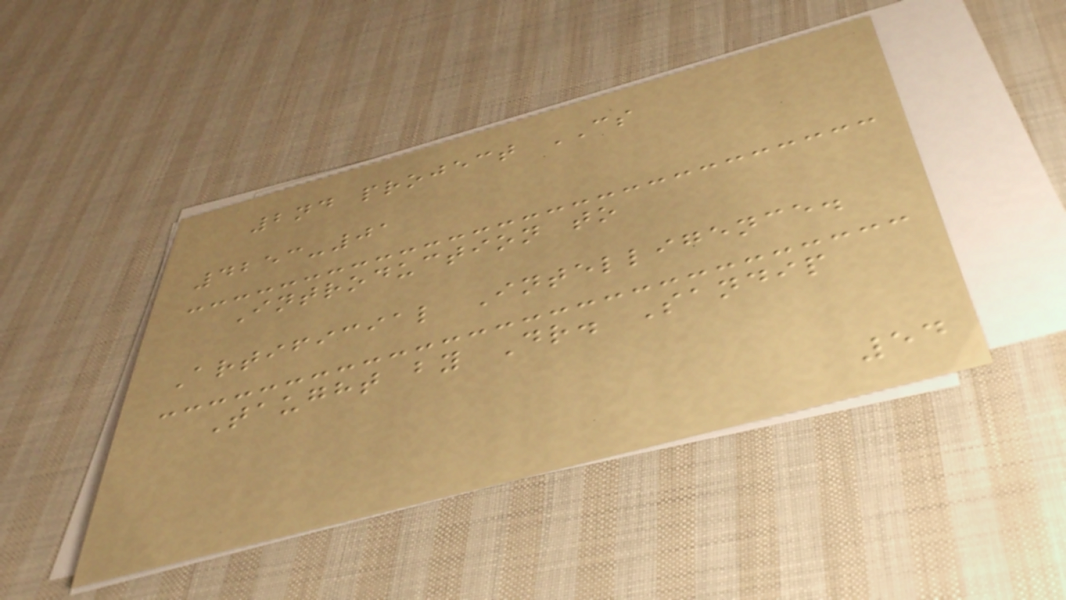2nd project CS
4253-01
Introduction to
Artificial Intelligence.
Taught by Dr. Sandip
54
